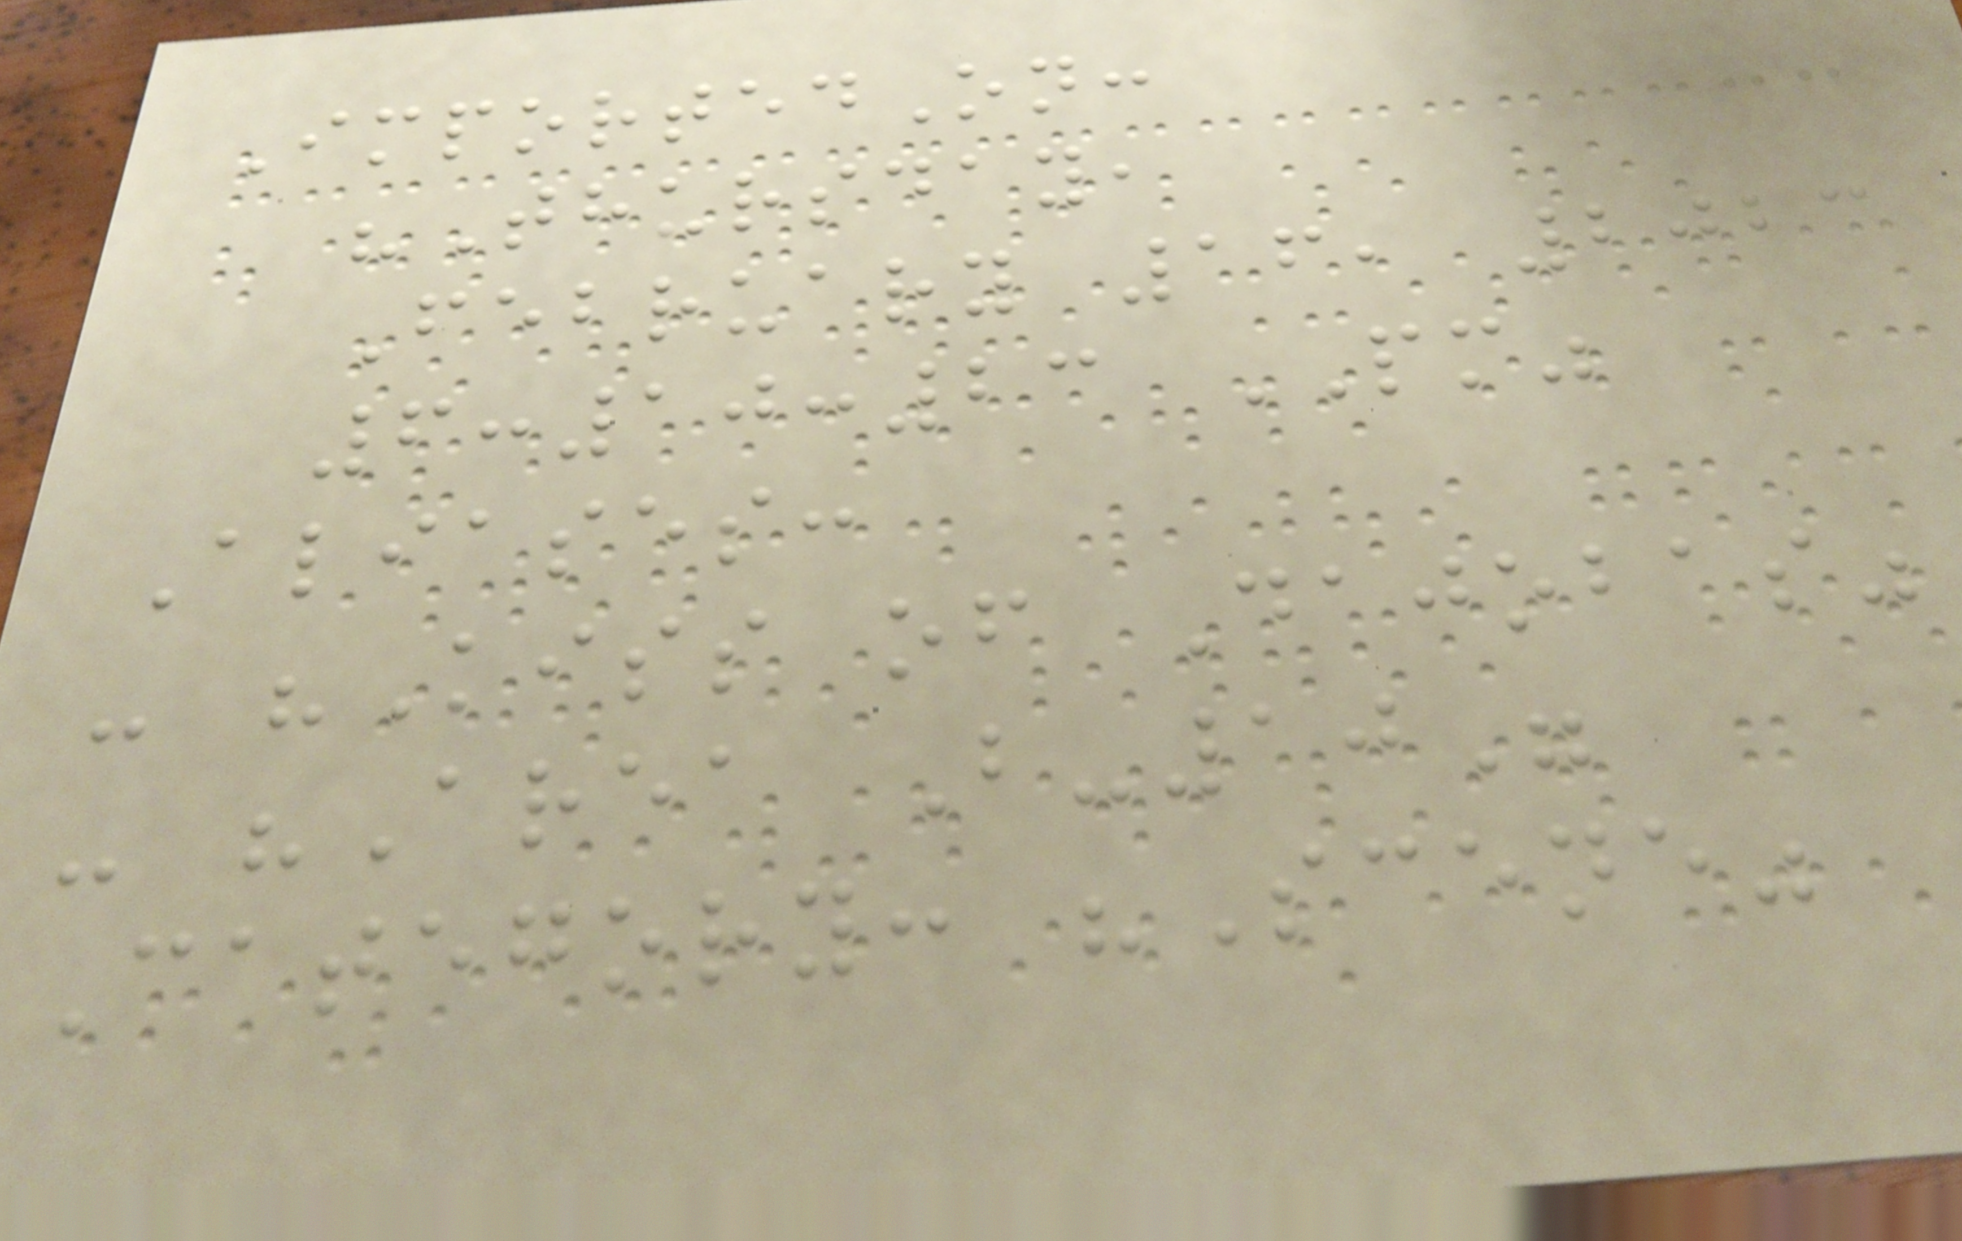ImportedOn:
"Thursday,
February 16, 2023
6:10:23 PM"
Aliases:
- "Kiss of Dajobas"
- "Area B-10"
Category: "Scene"
